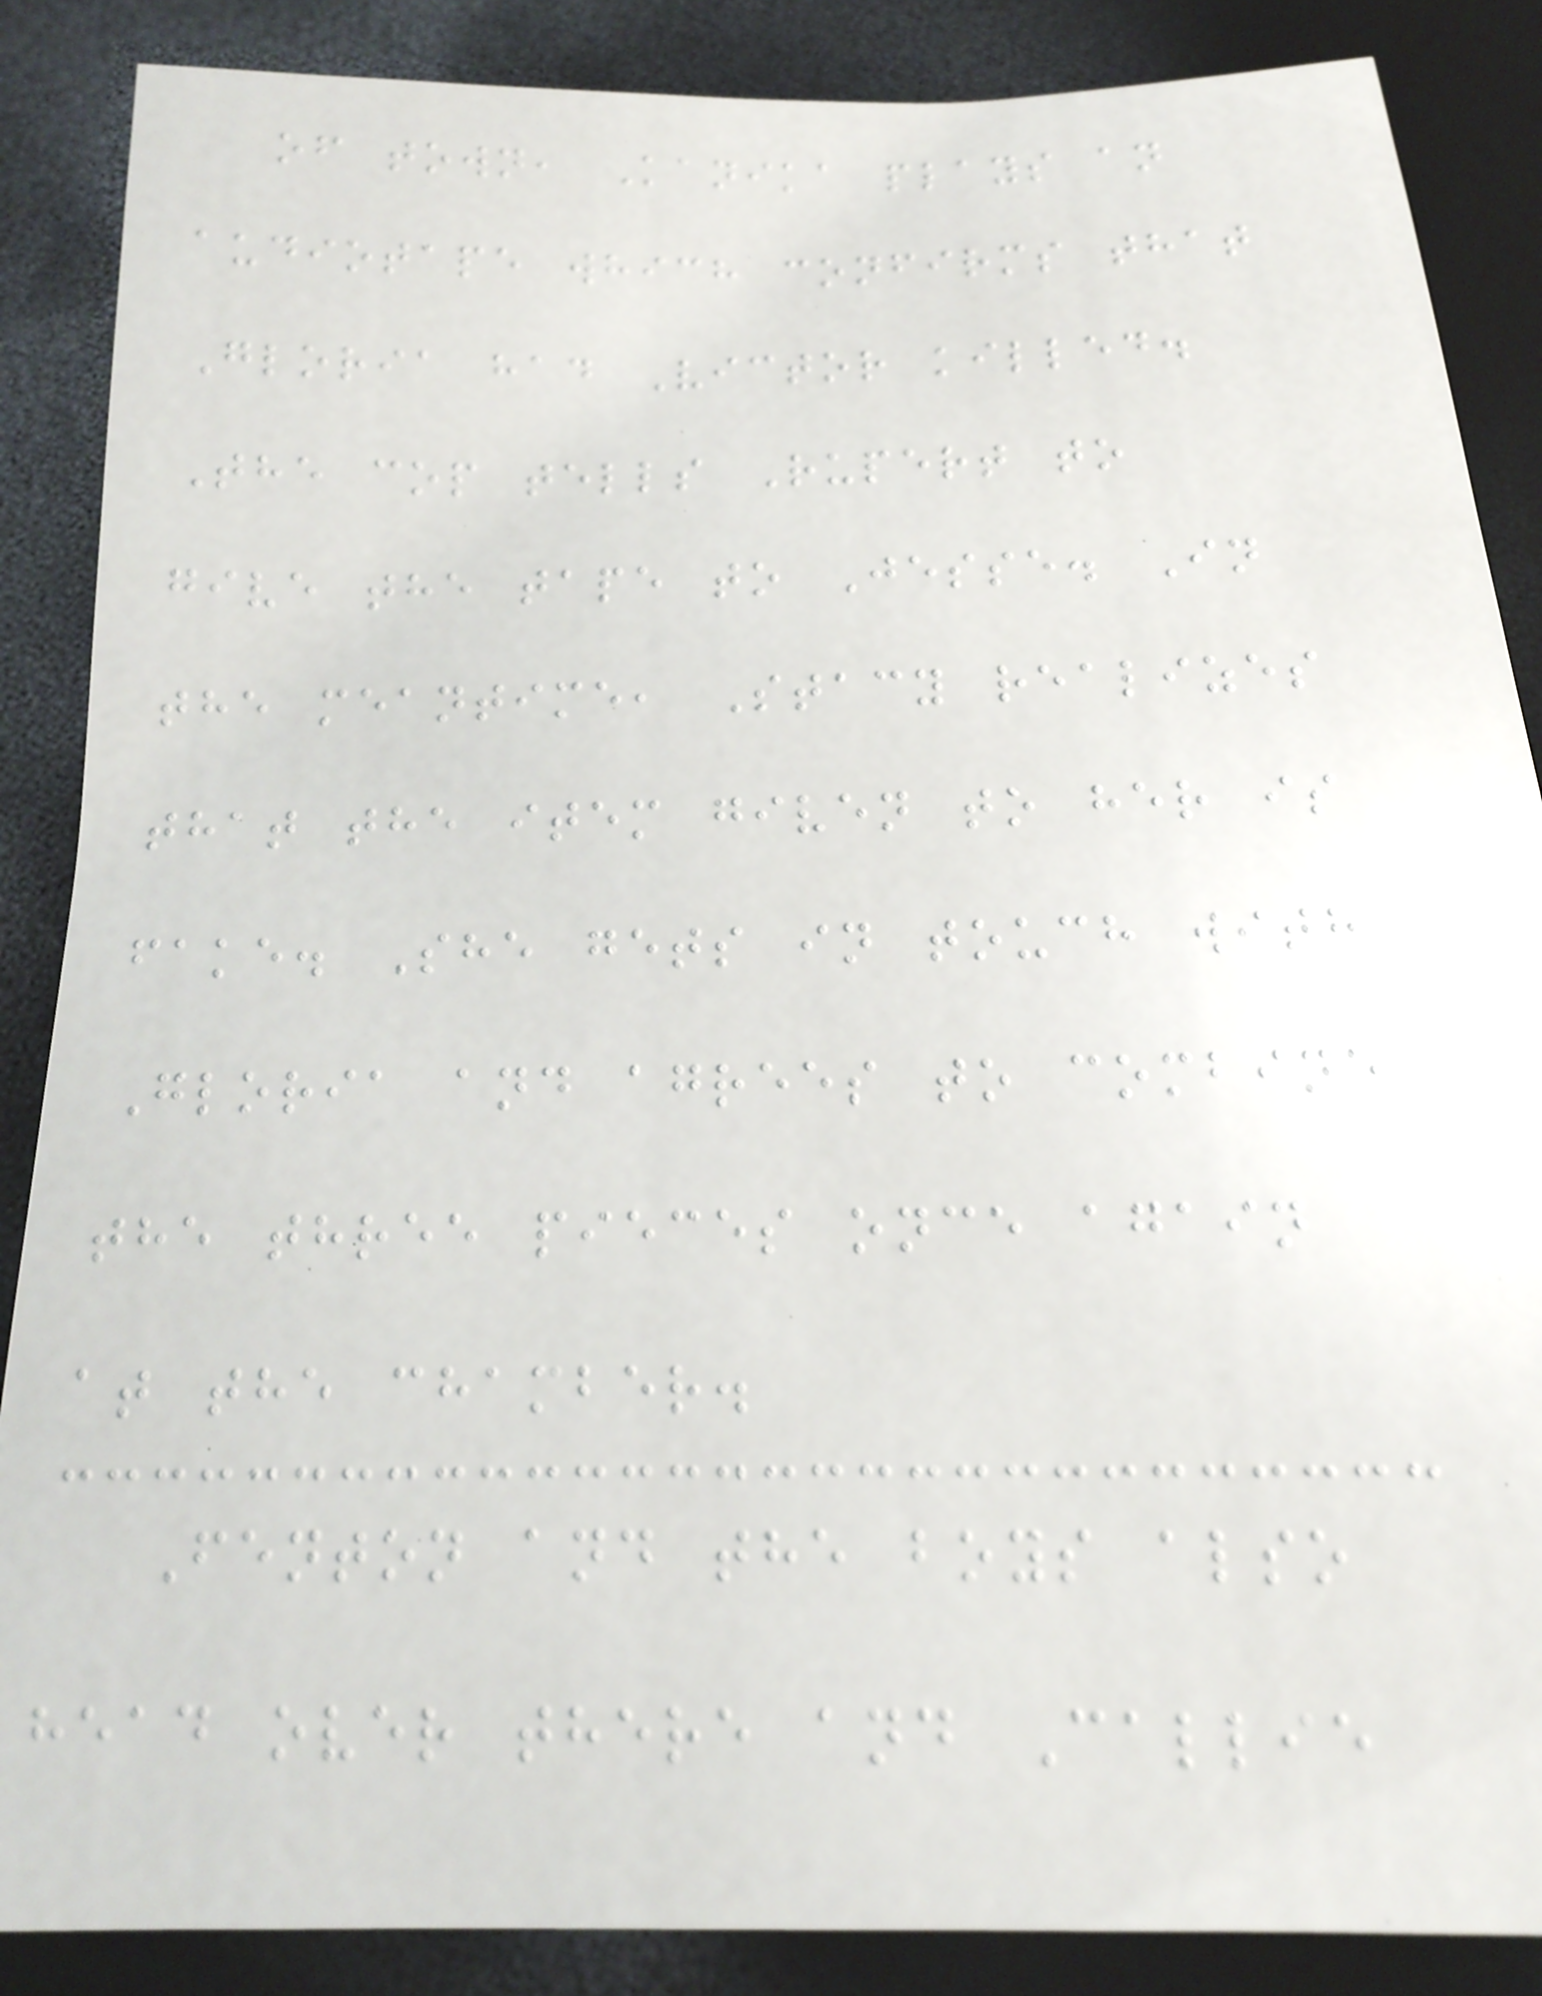of town, Kanika plays an
audiotape which confirms that
Gloria had Victor killed.
The cop tells Rupert to
give the tape to Jesse. In
the meantime, Stacy realizes
that the item given to her is
fake. She gets in touch with
Gloria and agrees to combine
the three pieces once again
at the chamber.
Fenton and the boys also
head over there and Callie
